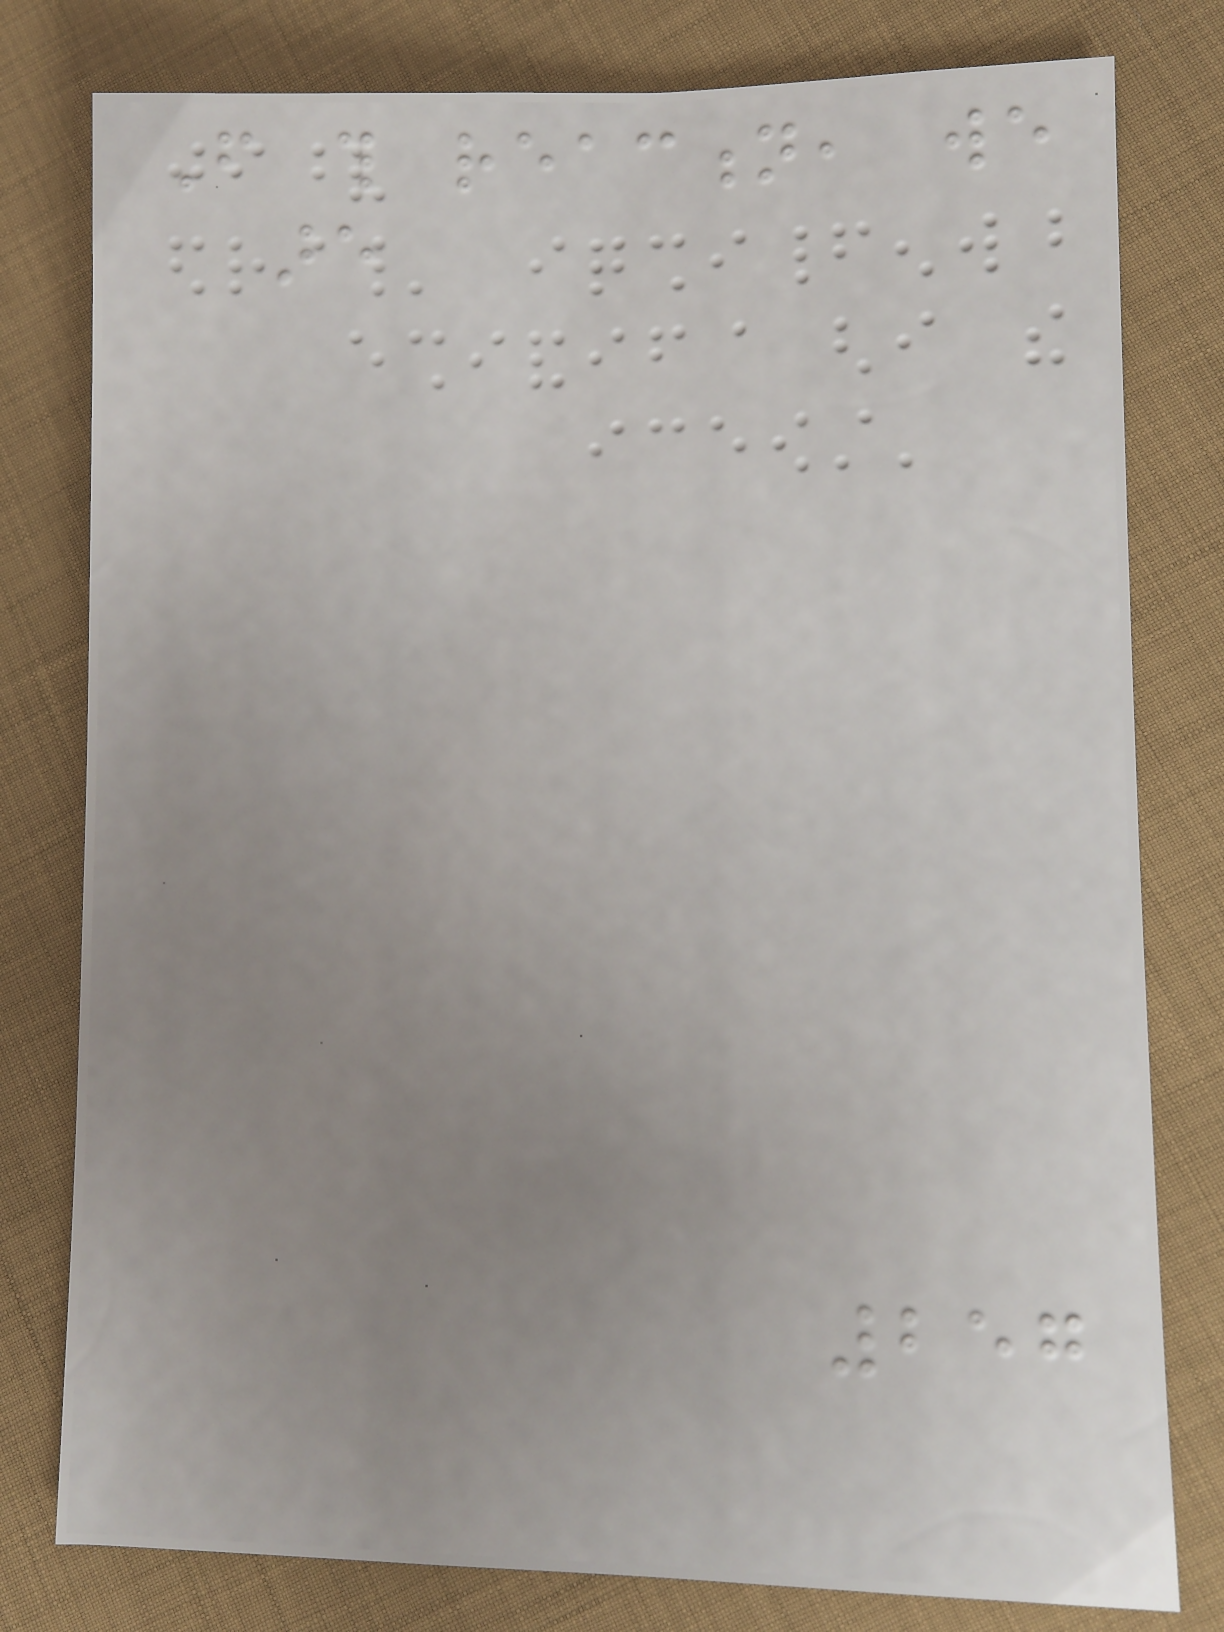From this reaction, we
are
257
